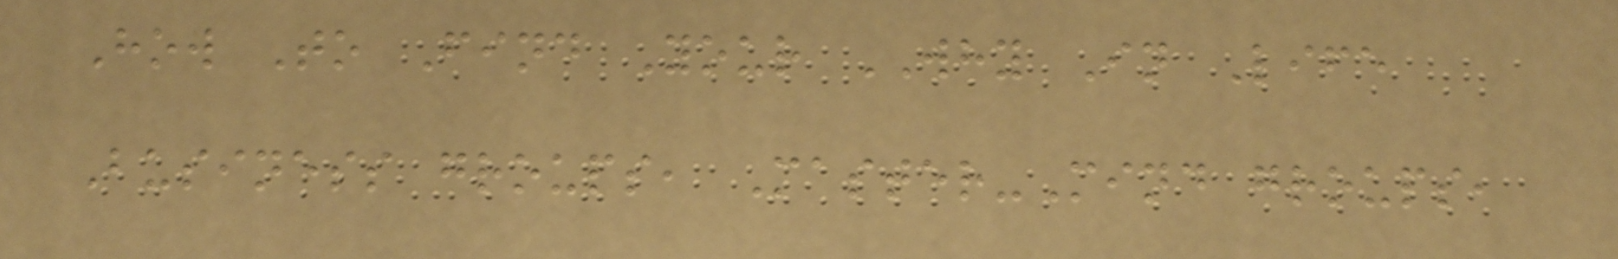How To Find Your WHY In Life
Business groups, Master-Mind groups,
